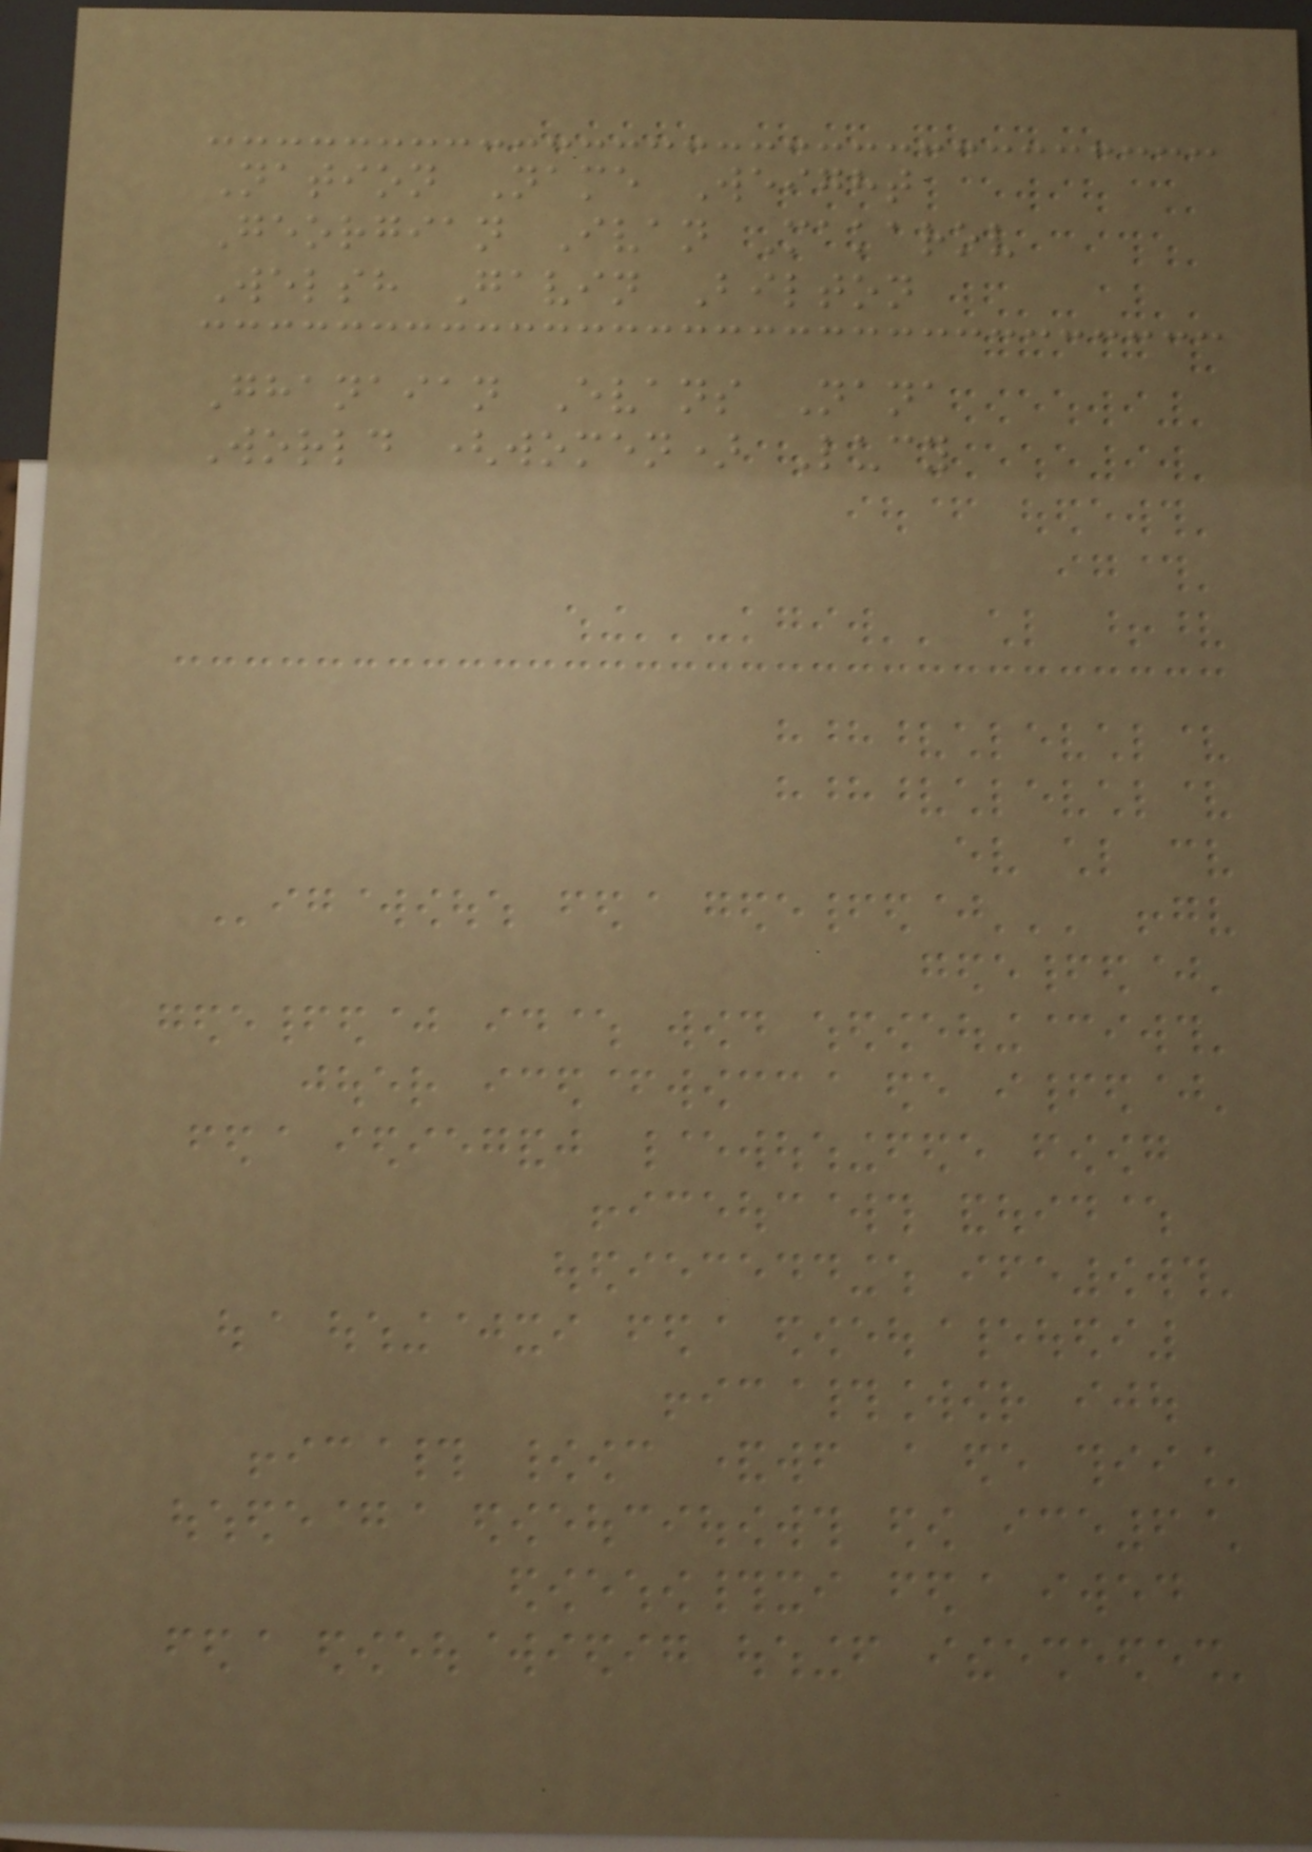Nation Name Weight
Georgian Ivan Makarov
Welsh Gavin Bilton
Ghanaian Evans Nana
World (women) Lucy
